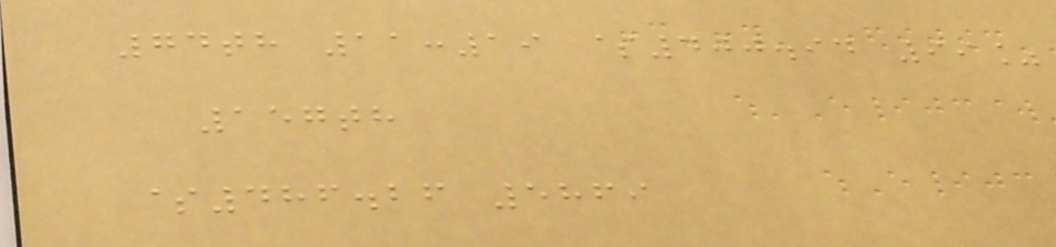74th 11:19 $400.94 99%
157th
$486.26 5869
